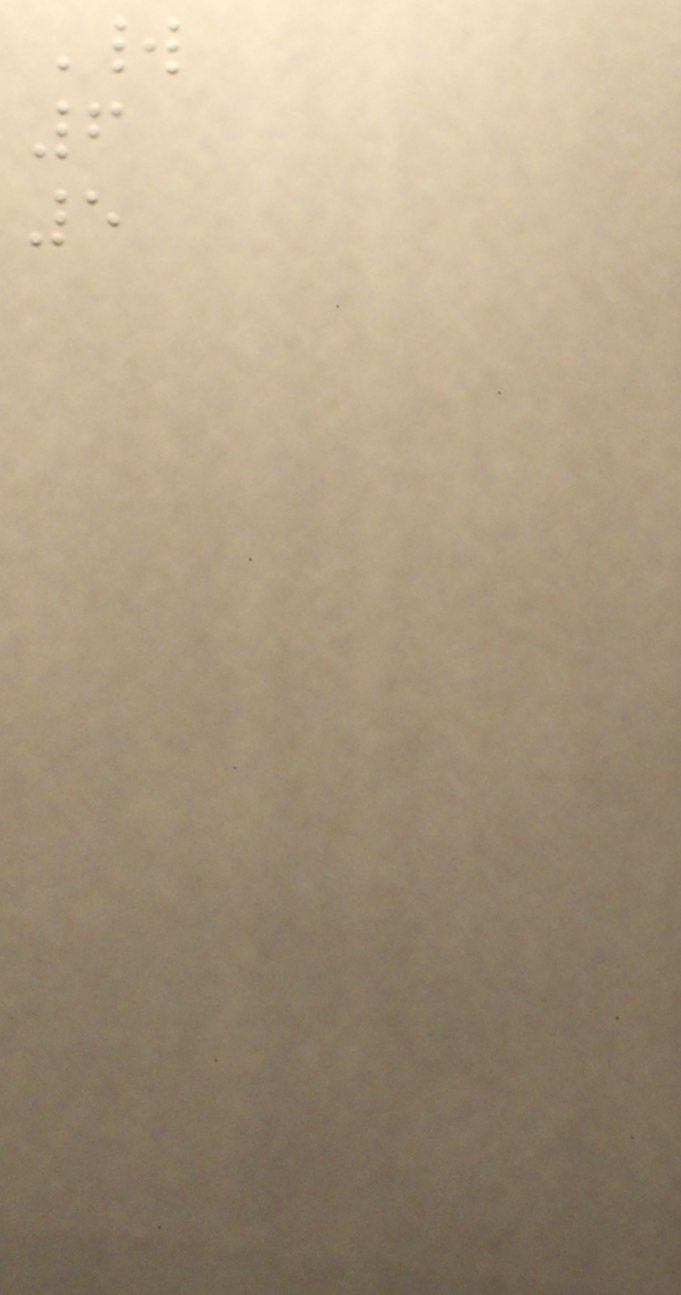World
6
5
